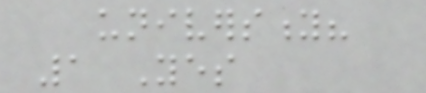university?
1 Yes
